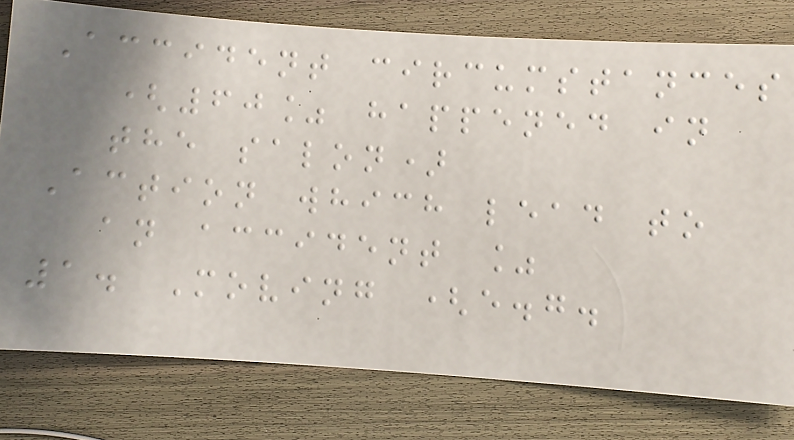Accident circumstances
(60% happened in
the salon)
Action which lead to
an accident %
1. Moving (e.g.
